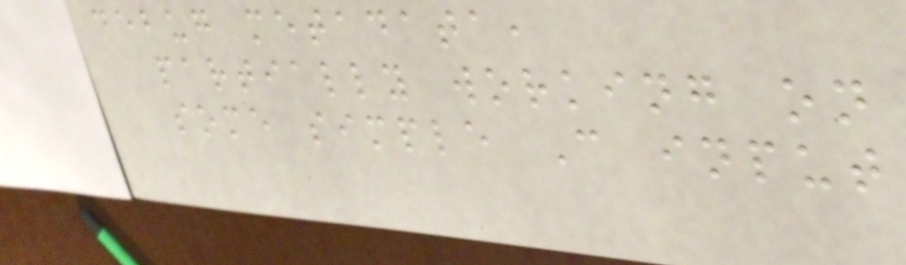debug metadata,
partially working on
some simple C input
